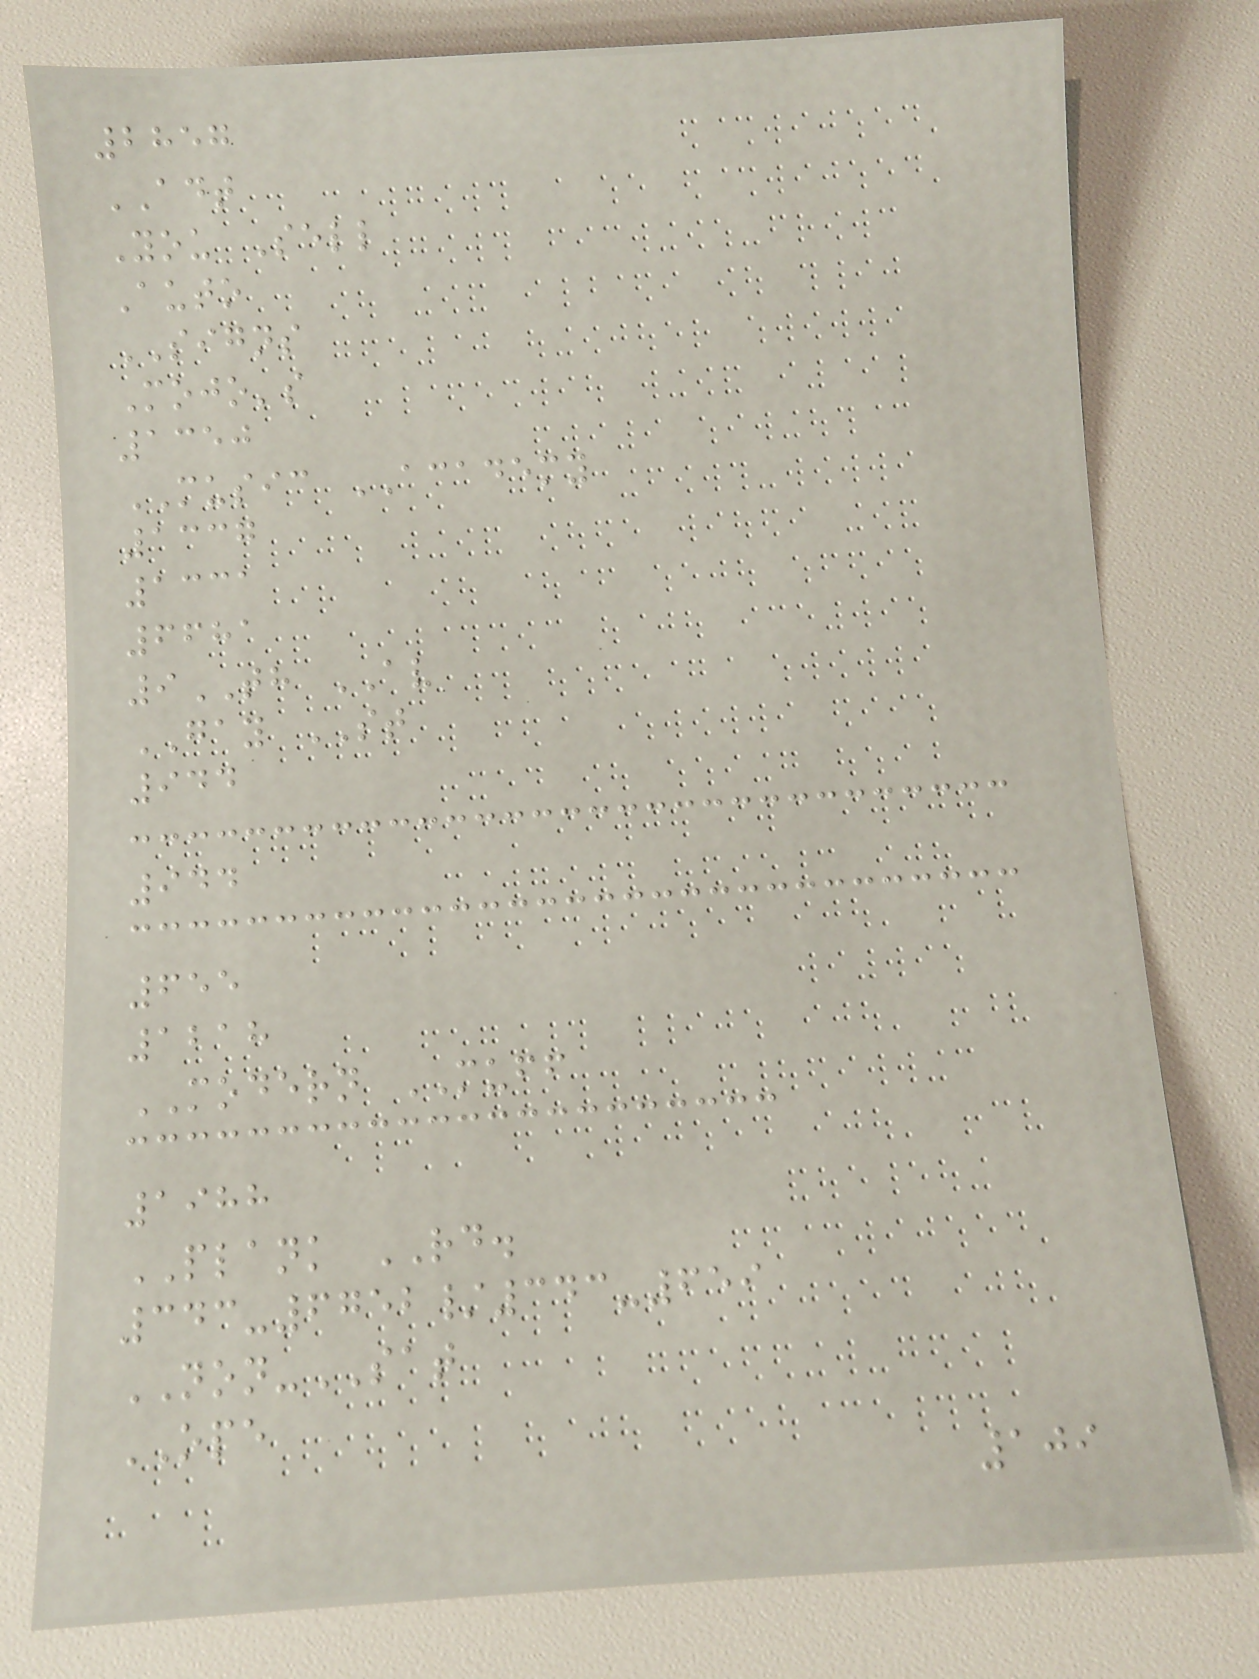2857
ADT
You Sell
Auto
SIGNS
Mojo's
1350
MUSIC ACADEMY
1337
1331
6681
9TH AV
GAY ST
944
944
655
1218
MODERN MUFF
1988
PLANK RD.
343-6752/343-659
NON-SAT
OPE
109
